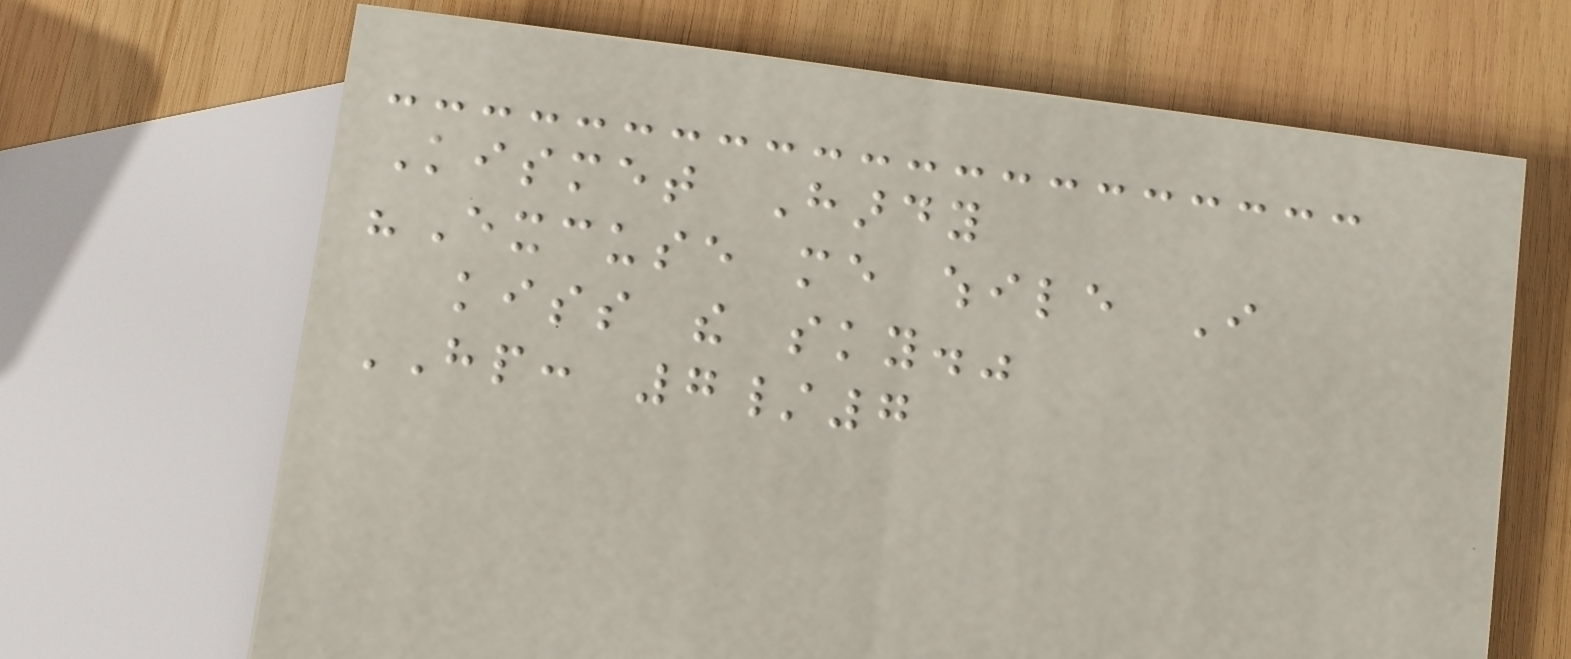Kismet Hardy
"Excuse me while I
kiss the sky."
HP: 7/7
